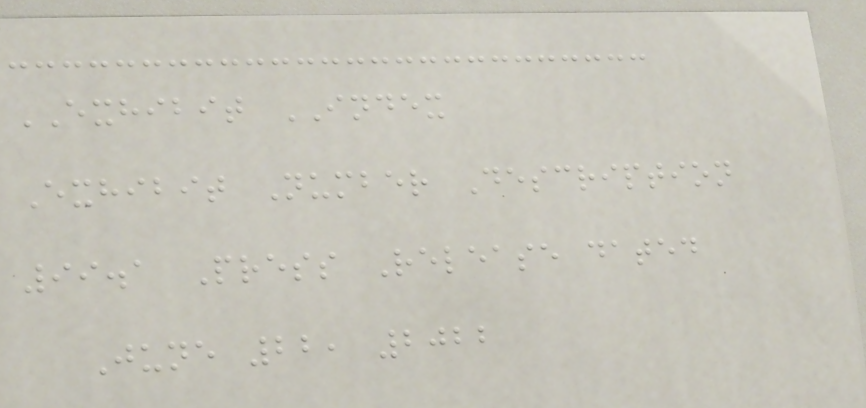EXHIBIT INDEX
Exhibit Number Description
99.1 Press Release dated
June 22, 2022
